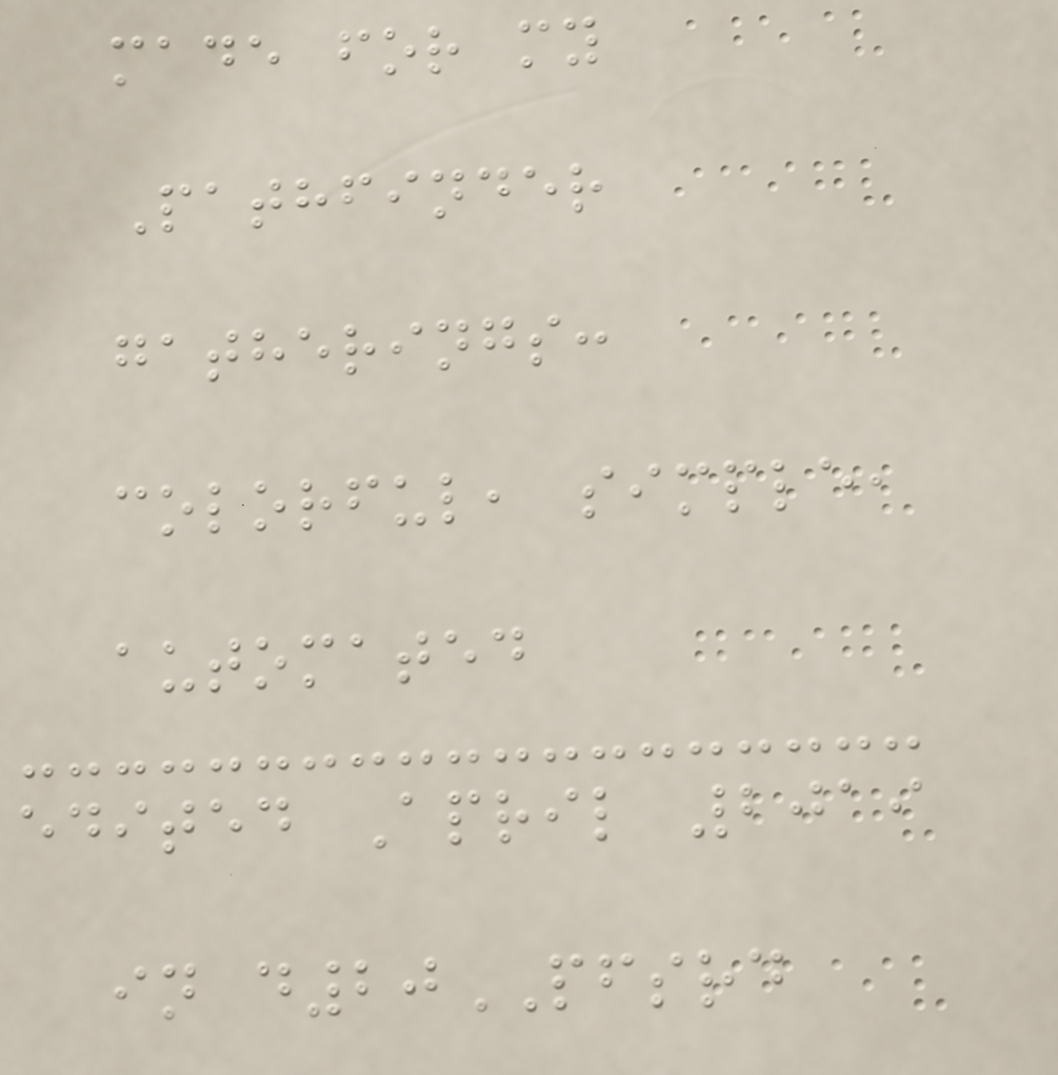made for my
Pathfinder
gatherings:
colorful, simple,
automated
edited April 2019
in d20PFSRD
